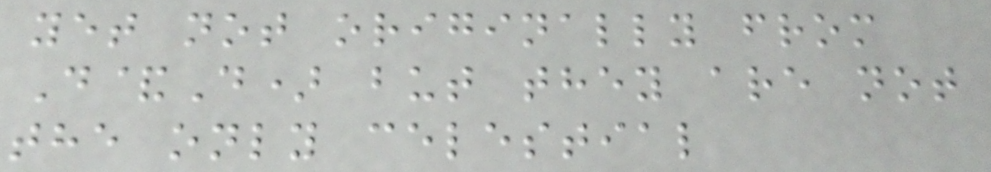yet not originally from
D&D) but they are not
the only celestial
